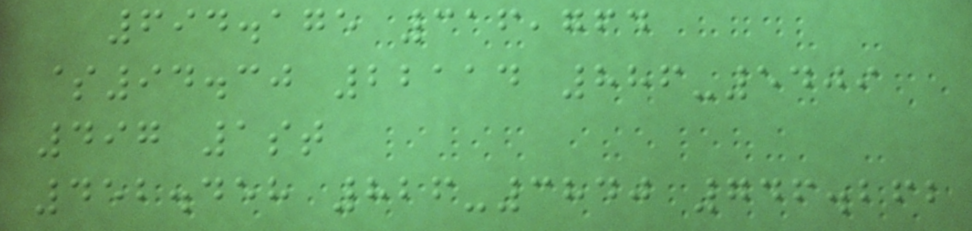694.175 316,764
$94.30 22114 886-5409
497 1st
452.458 826-3840 746.262
